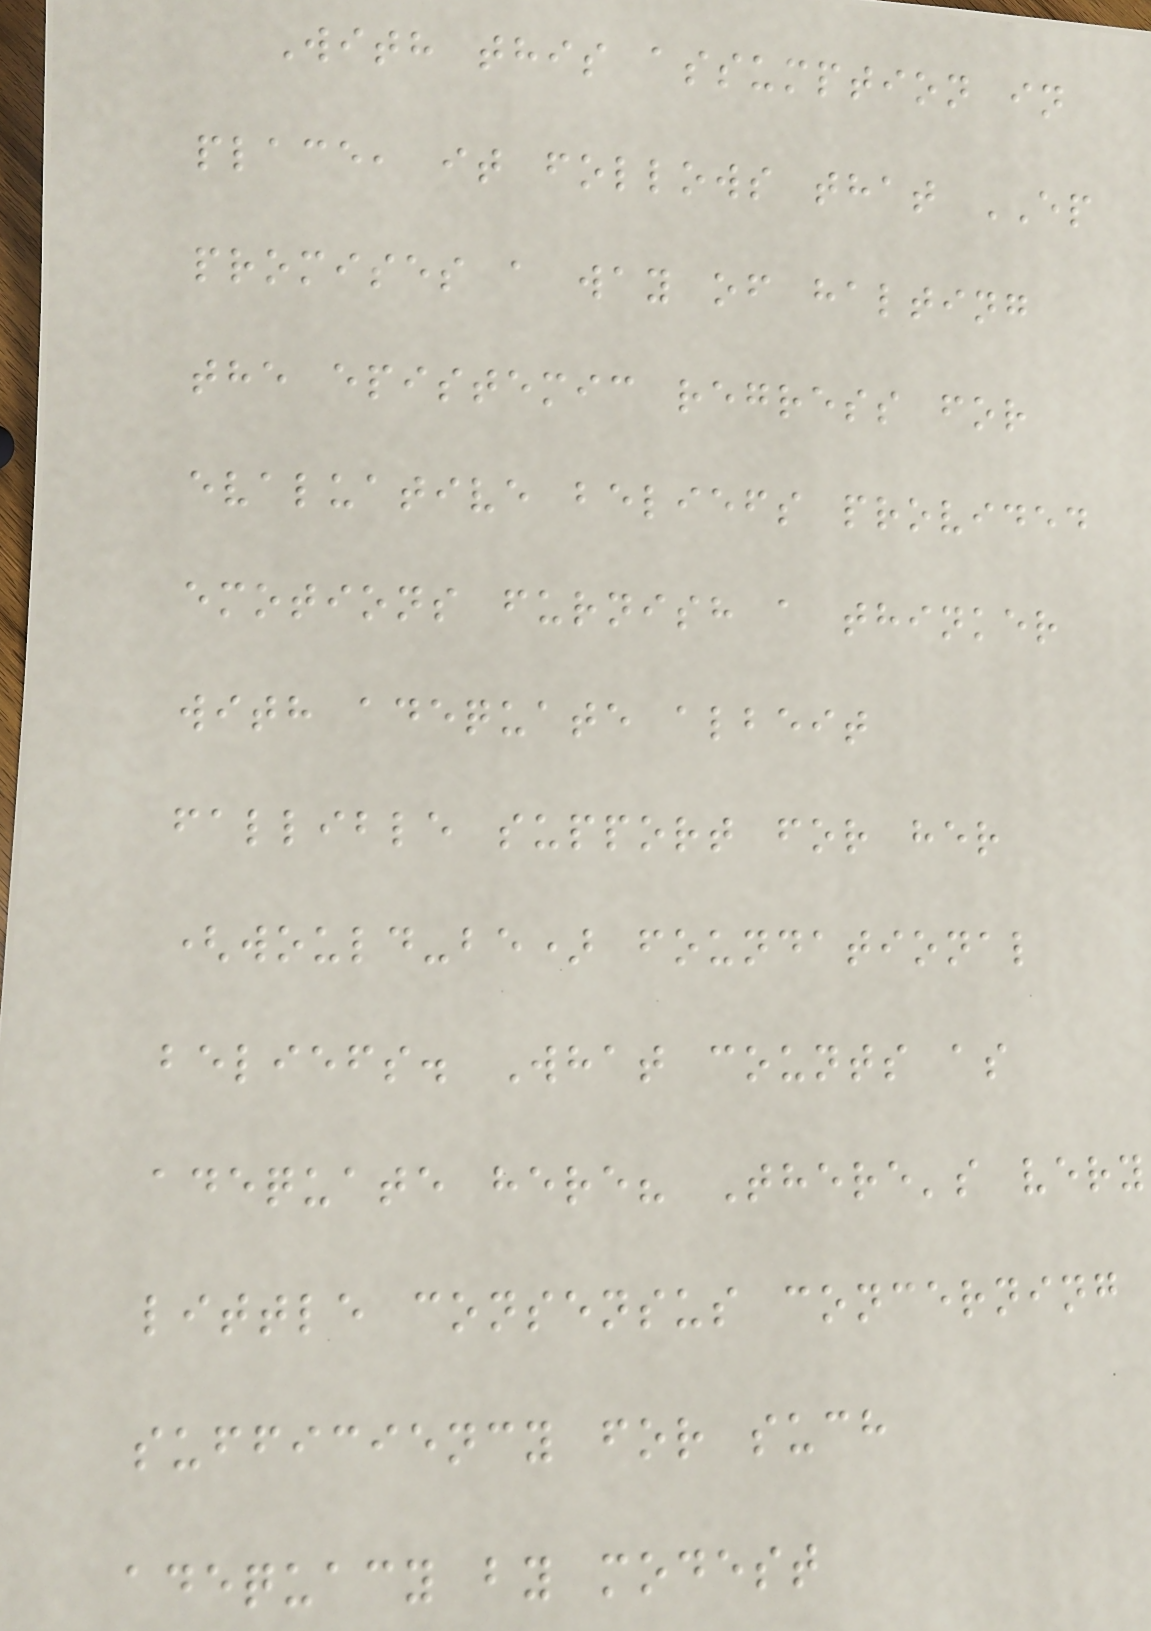With this assumption in
place, it follows that EP
promises a way of halting
the epistemic regress for
evaluative beliefs provided
emotions furnish a thinker
with adequate albeit
fallible support for her
(would-be) foundational
beliefs. What counts as
adequate here? There's very
little consensus concerning
sufficiency for such
adequacy by modest
